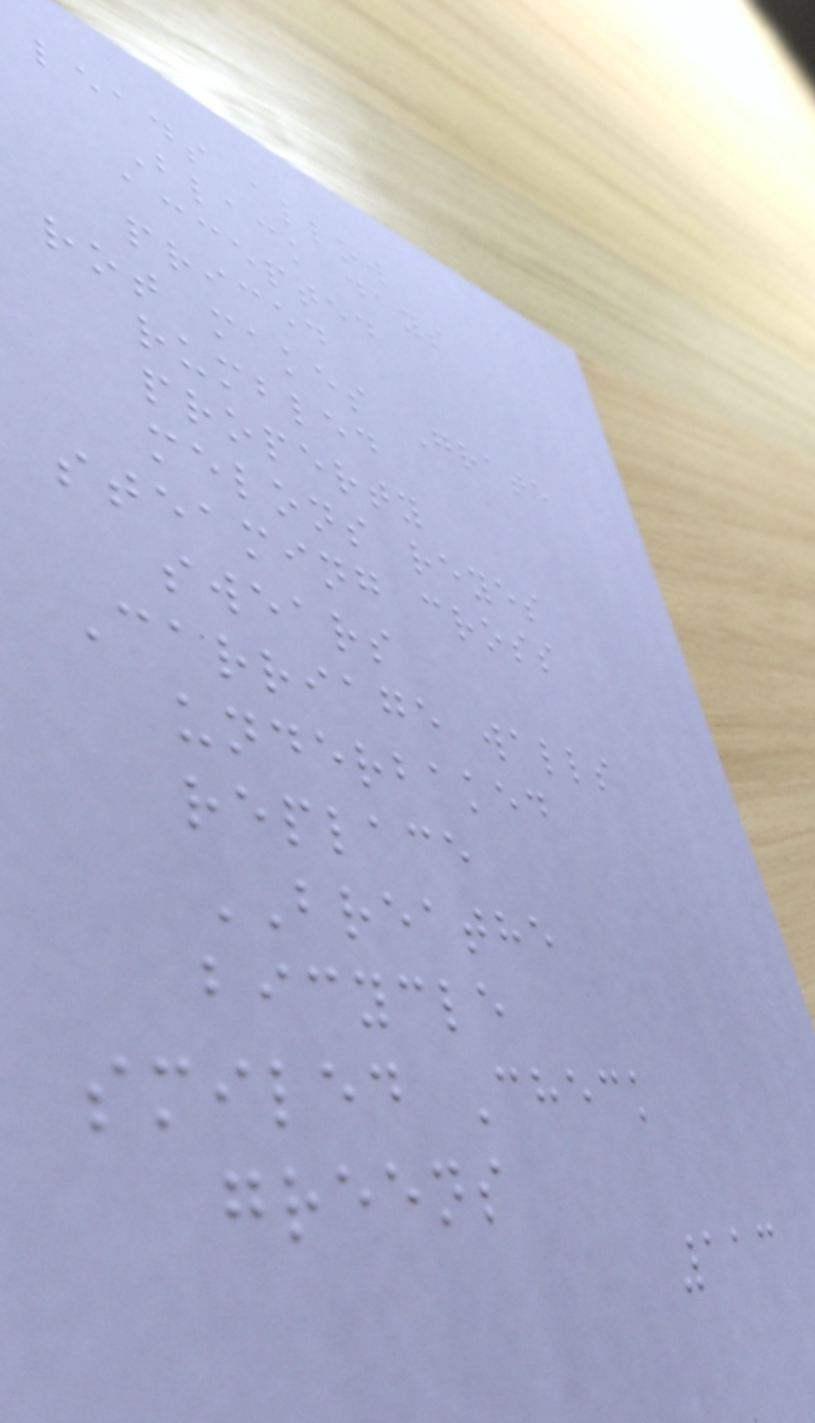leads allow
Black days
accepted
priced
rot makes Grate
rumbled
property
melons reyes
steaming cross
swears
Carriage walls
underbaked
replace
BREATHE
bicycle
smiled Check
greens
113
